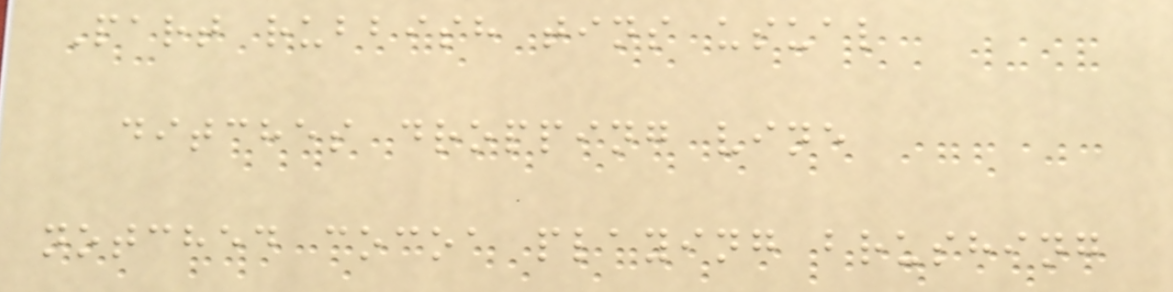Part rubbish tins usual
ditches dropping vine
notched cocoa playing brushing
